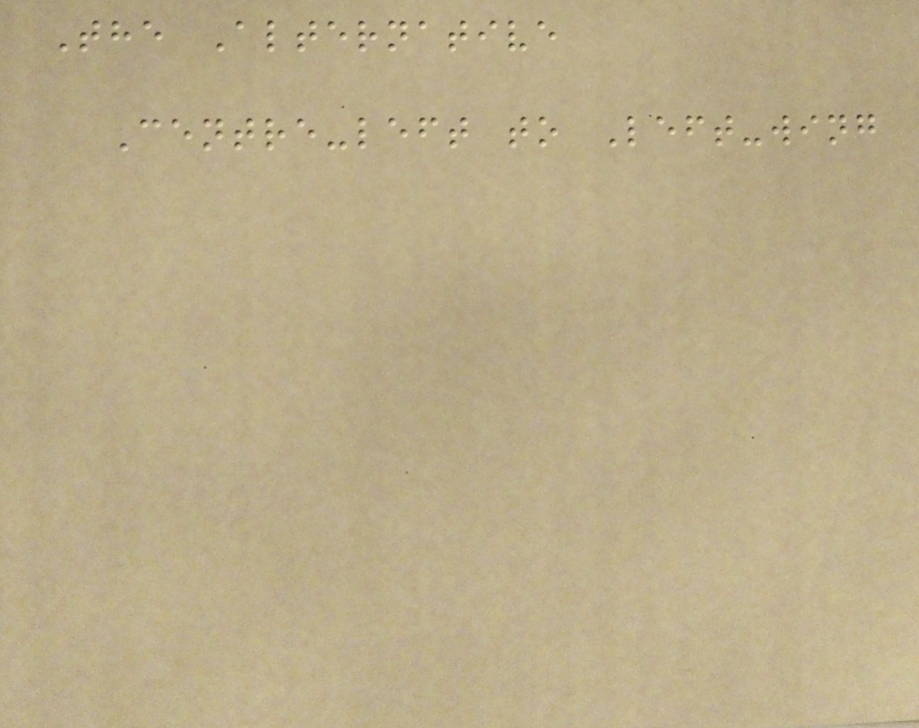The Alternative
Centre-left to Left-wing
